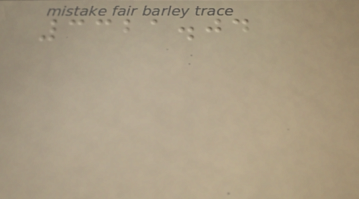3321.04
